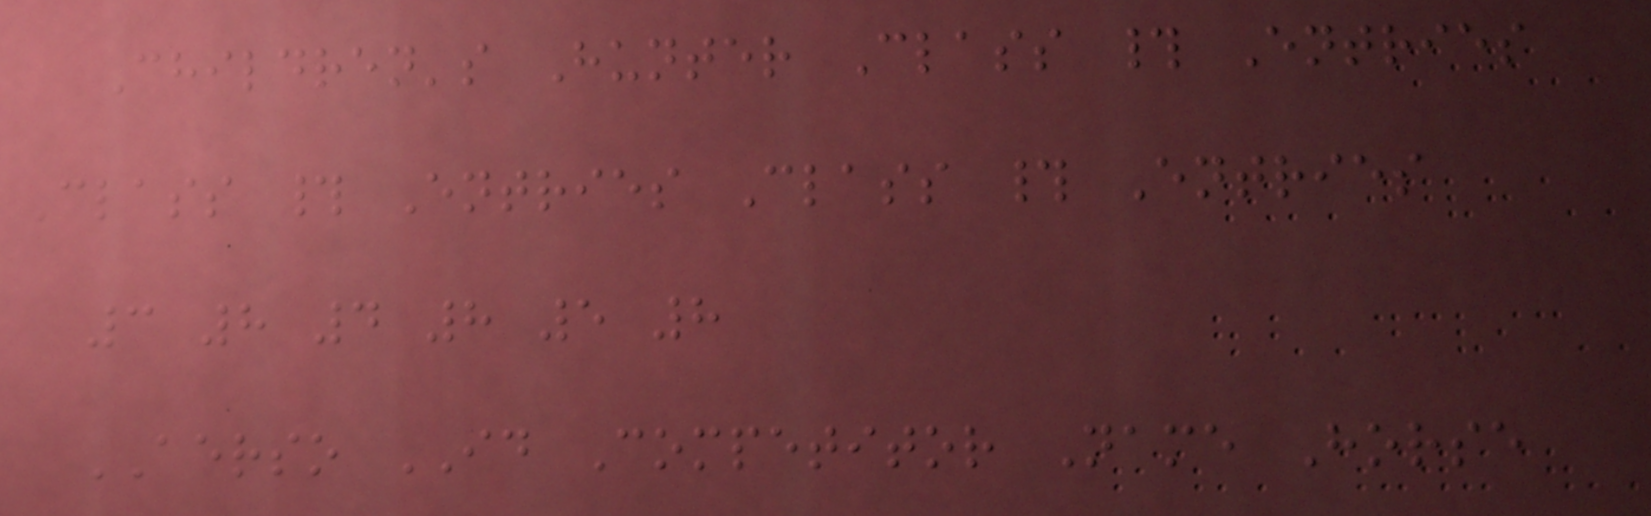Children's Hunter Class # Entries
Class # Entries Class # Entries
3 8 4 8 5 8
AERSO ID Competitor Name Horse
